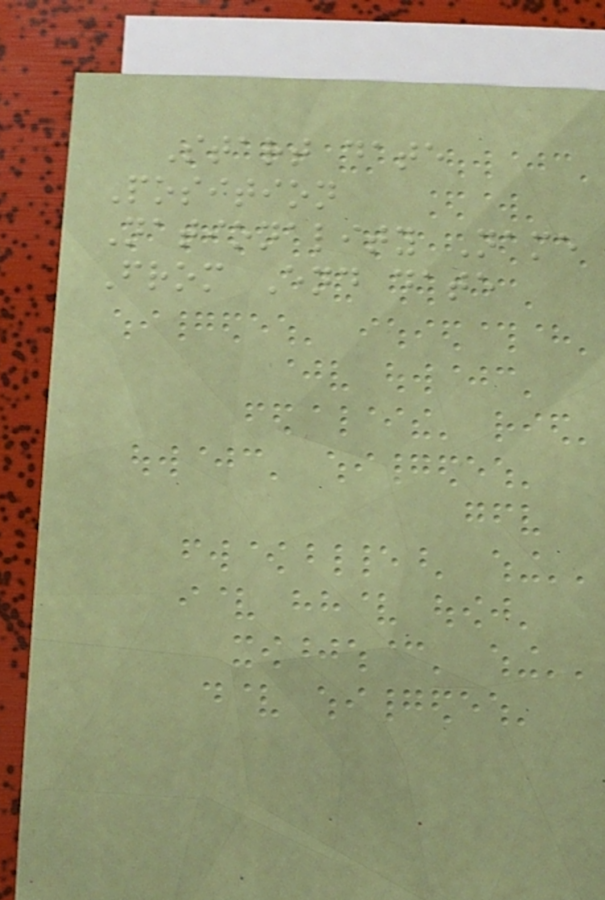Start date
Position
Nationality Name
From End date
